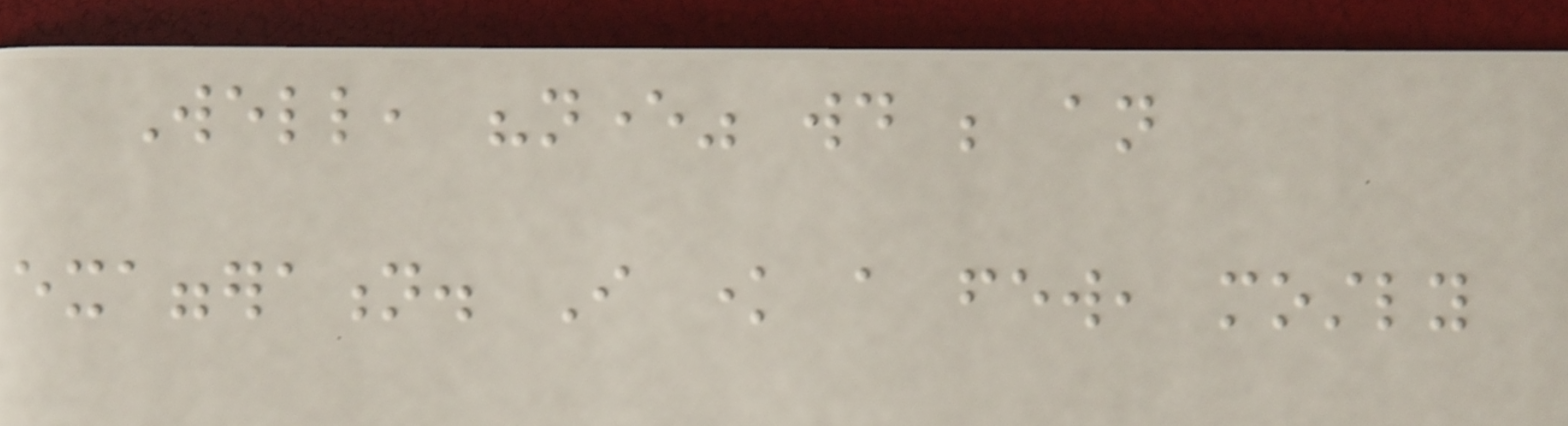Well, "never" would be an
exaggeration. I know a few, mostly
